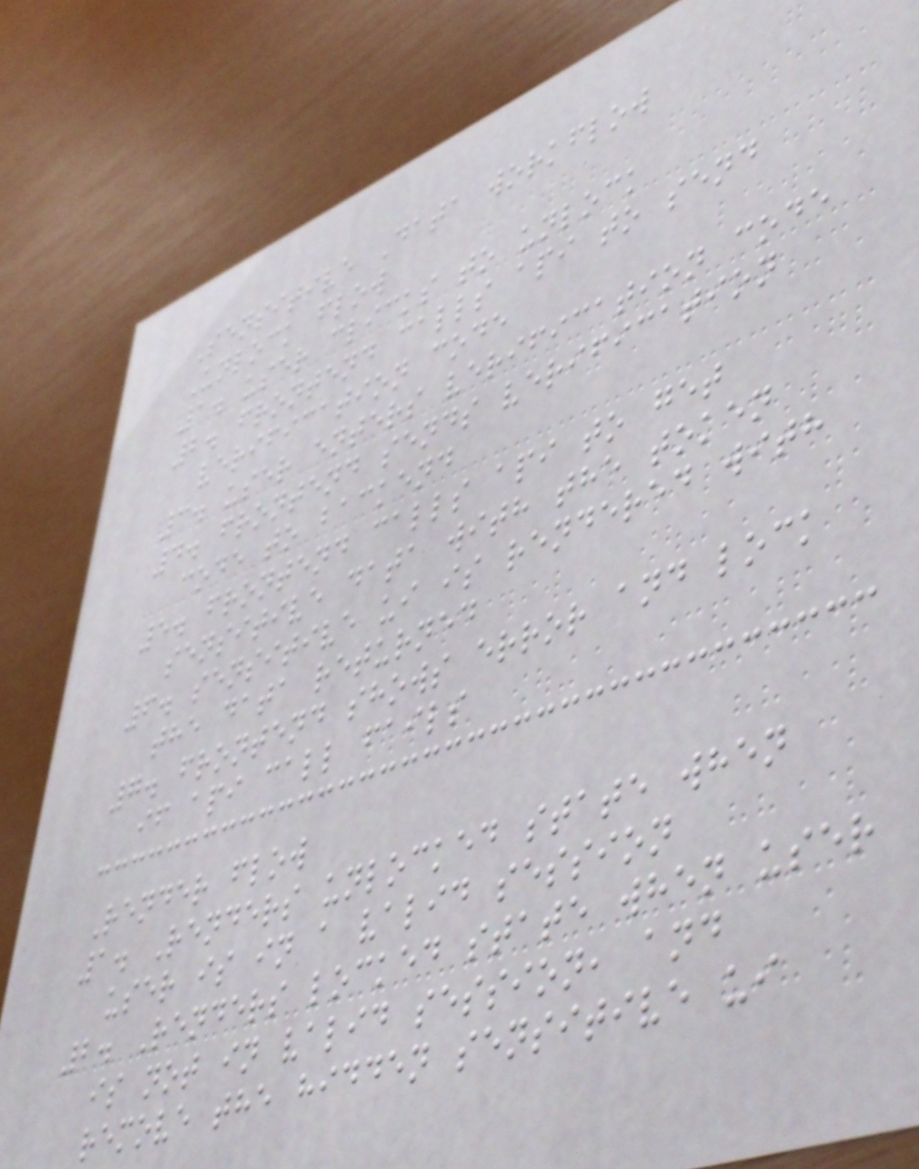Sensitive Data workflow
Unlock flow
1. user clicks to unlock
2. frontend calls api to send
verification code
3. user enters verification code
4. frontend sends verification
code to backend
5. frontend calls api to get
sensitive data with the token
6. sensitive ui is rendered with
the data returned
7. frontend shows error and lock
if api call fails
Render flow
1. Renders unlocked state when
user is in a valid session
2. Renders locked state when user
is not in valid session, and
remove the hidden sensitive ui
